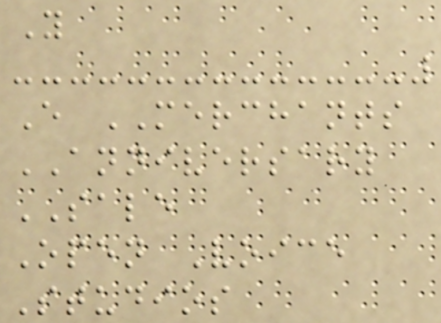Y
E MERCHANTS
ANNIVERSARY
SALE
Open Voice
Studios
